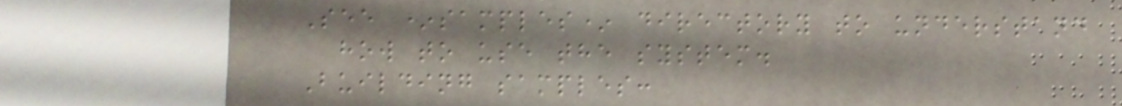See *samples* directory to understand
how to use the system.
Building samples:
